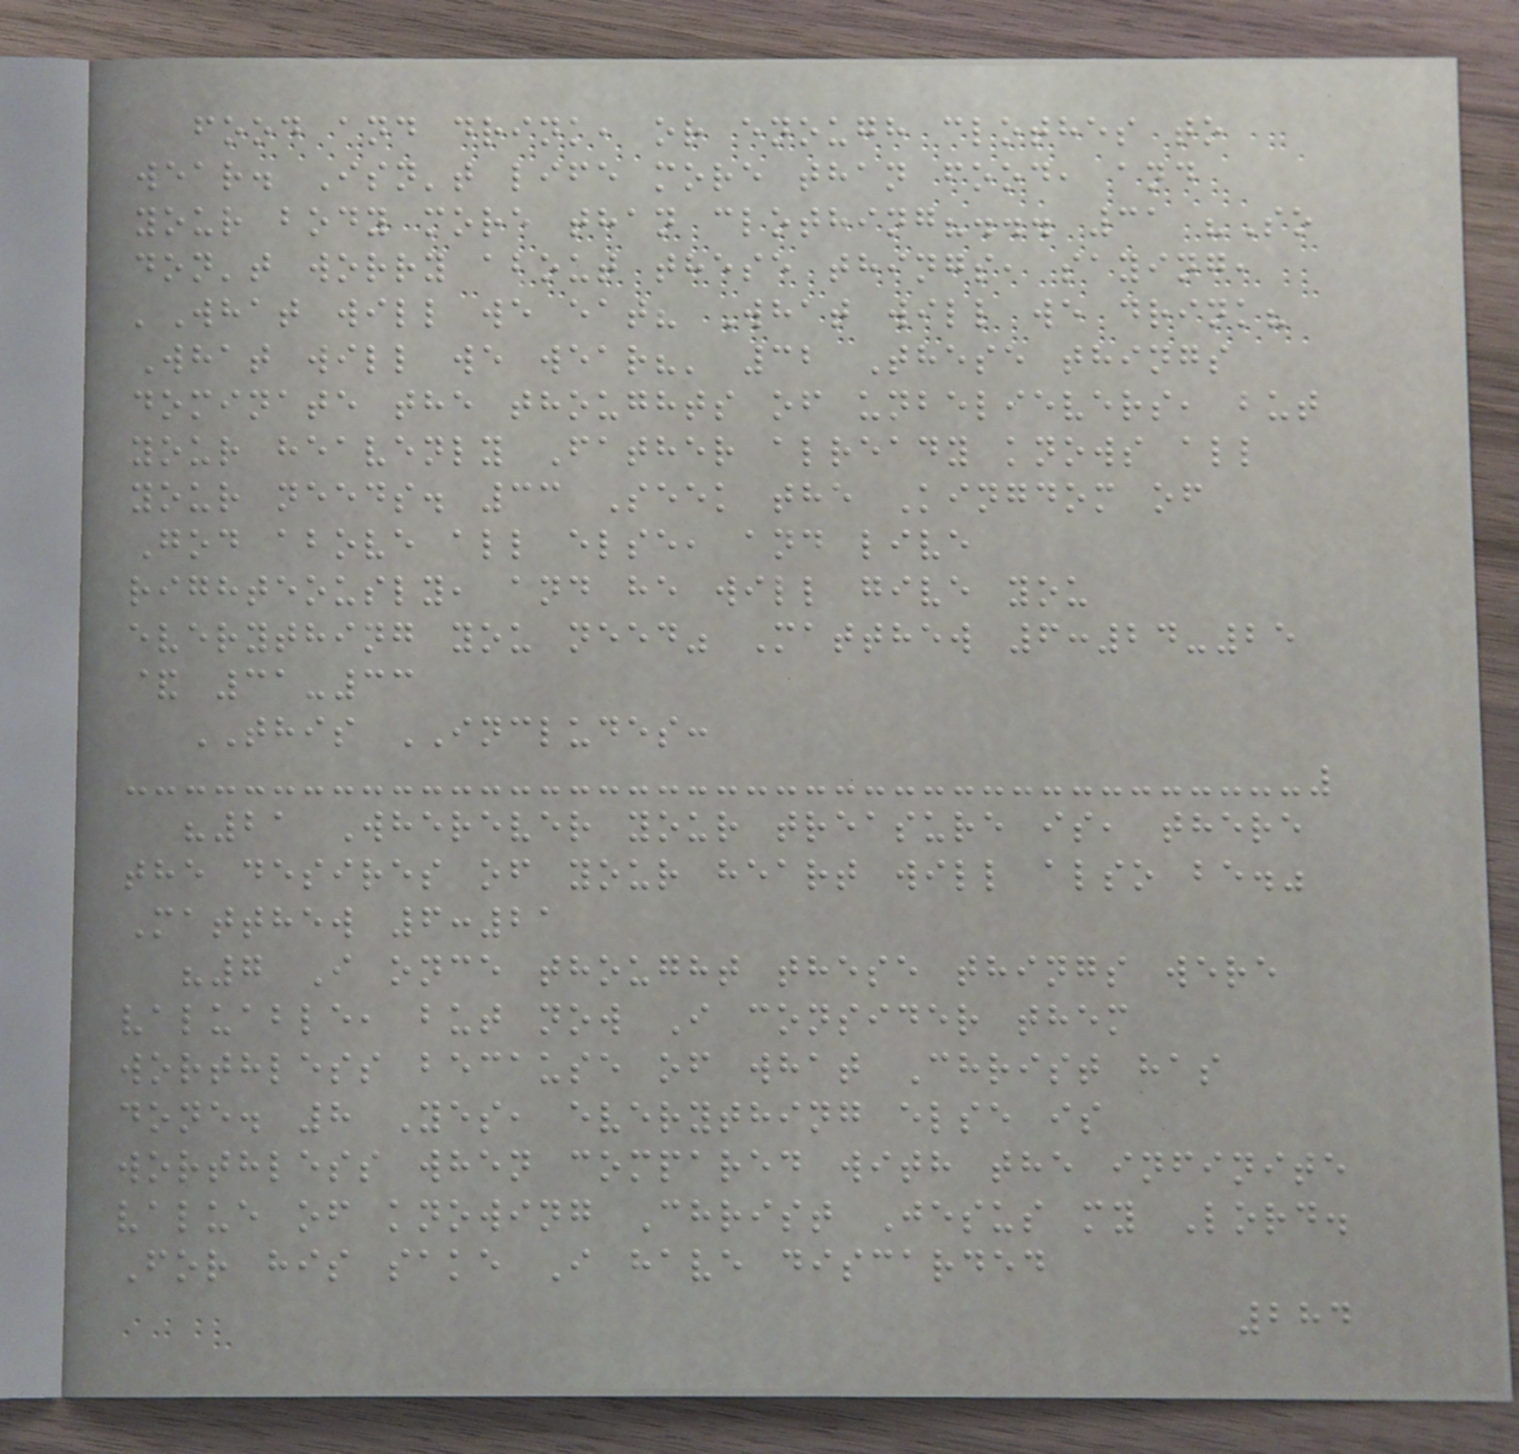food and drink, or enough clothes to
wear. Isn't life more than food, and
your body more than clothing?... 31 "So
don't worry about these things, saying,
'What will we eat? What will we drink?
What will we wear?' 32 These things
dominate the thoughts of unbelievers, but
your heavenly Father already knows all
your needs. 33 Seek the Kingdom of
God above all else, and live
righteously, and he will give you
everything you need" Matthew 6:24-25
& 31-33
THIS INCLUDES:
"21 Wherever your treasure is, there
the desires of your heart will also be."
Matthew 6:21
"7 I once thought these things were
valuable, but now I consider them
worthless because of what Christ has
done. 8 Yes, everything else is
worthless when compared with the infinite
value of knowing Christ Jesus my Lord.
For his sake I have discarded
284
